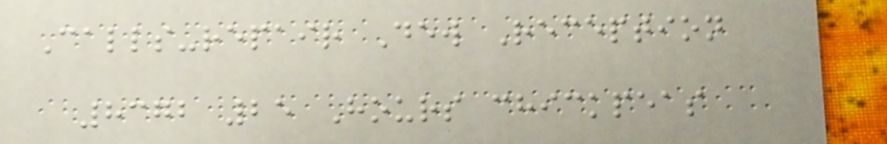Calls-repair Dew Reception
8372 25 Hours chickpeas
